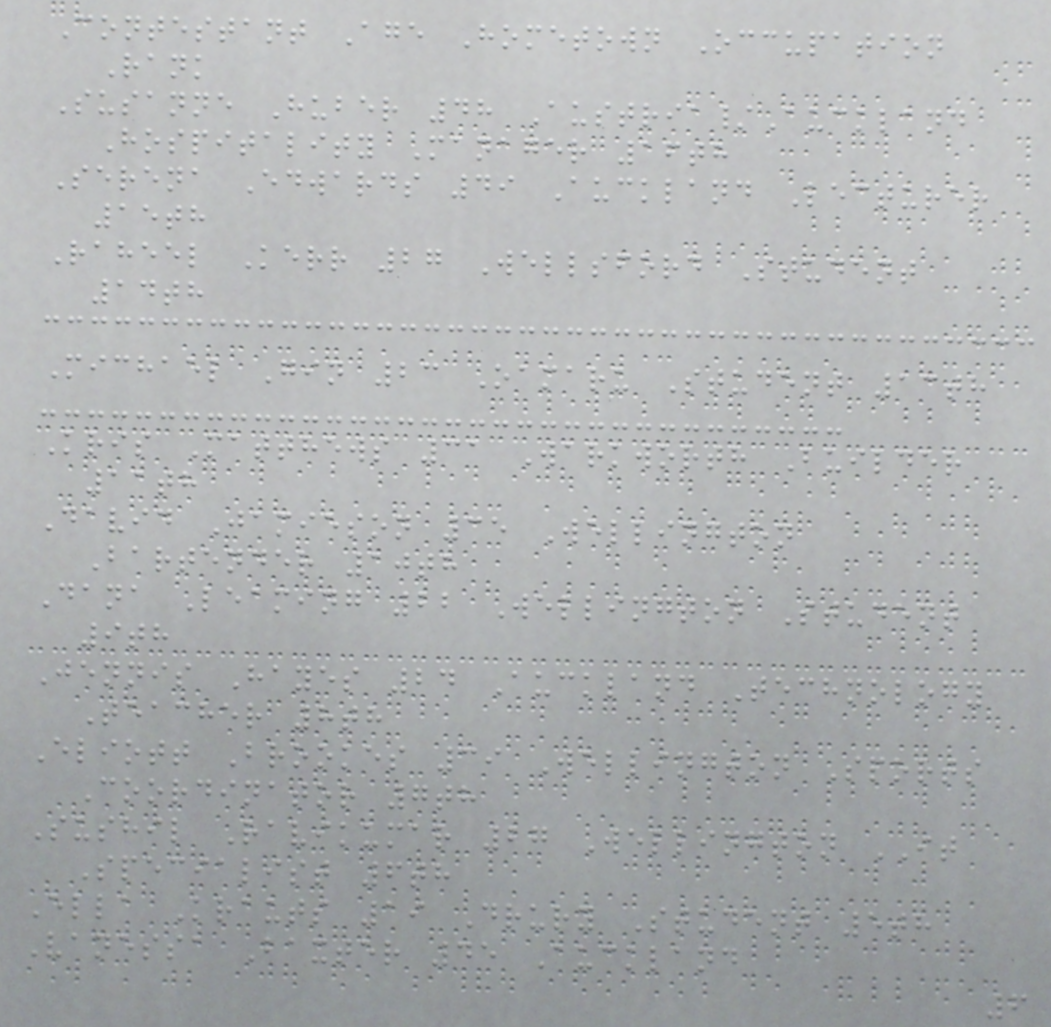Contestant Age Hometown Occupation
Rank
Susanne Huber 48 Austria/Auckland
Hospitality Manager 16th
Serena Edwards 49 Auckland Lecturer
15th
Raheel Kerr 27 Wellsford Student
14th
Michael Gin 23 Oamaru Student 13th
Kris Matthews 31 Warkworth Builder
11th
David Jamieson 35 Wellington
Bartender 10th
Dana Leaming 22 Wellington Student
9th
Jennis Hayes 24 Auckland Technology
Teacher 8th
Eliott Brookes 39 Wellington Sports
Coordinator 7th
Sushil Ravikumar 27 Wellington IT
Specialist 6th
Ella Krauts 19 Drury Student 5th
Vanessa Baxter 45 Auckland
6
